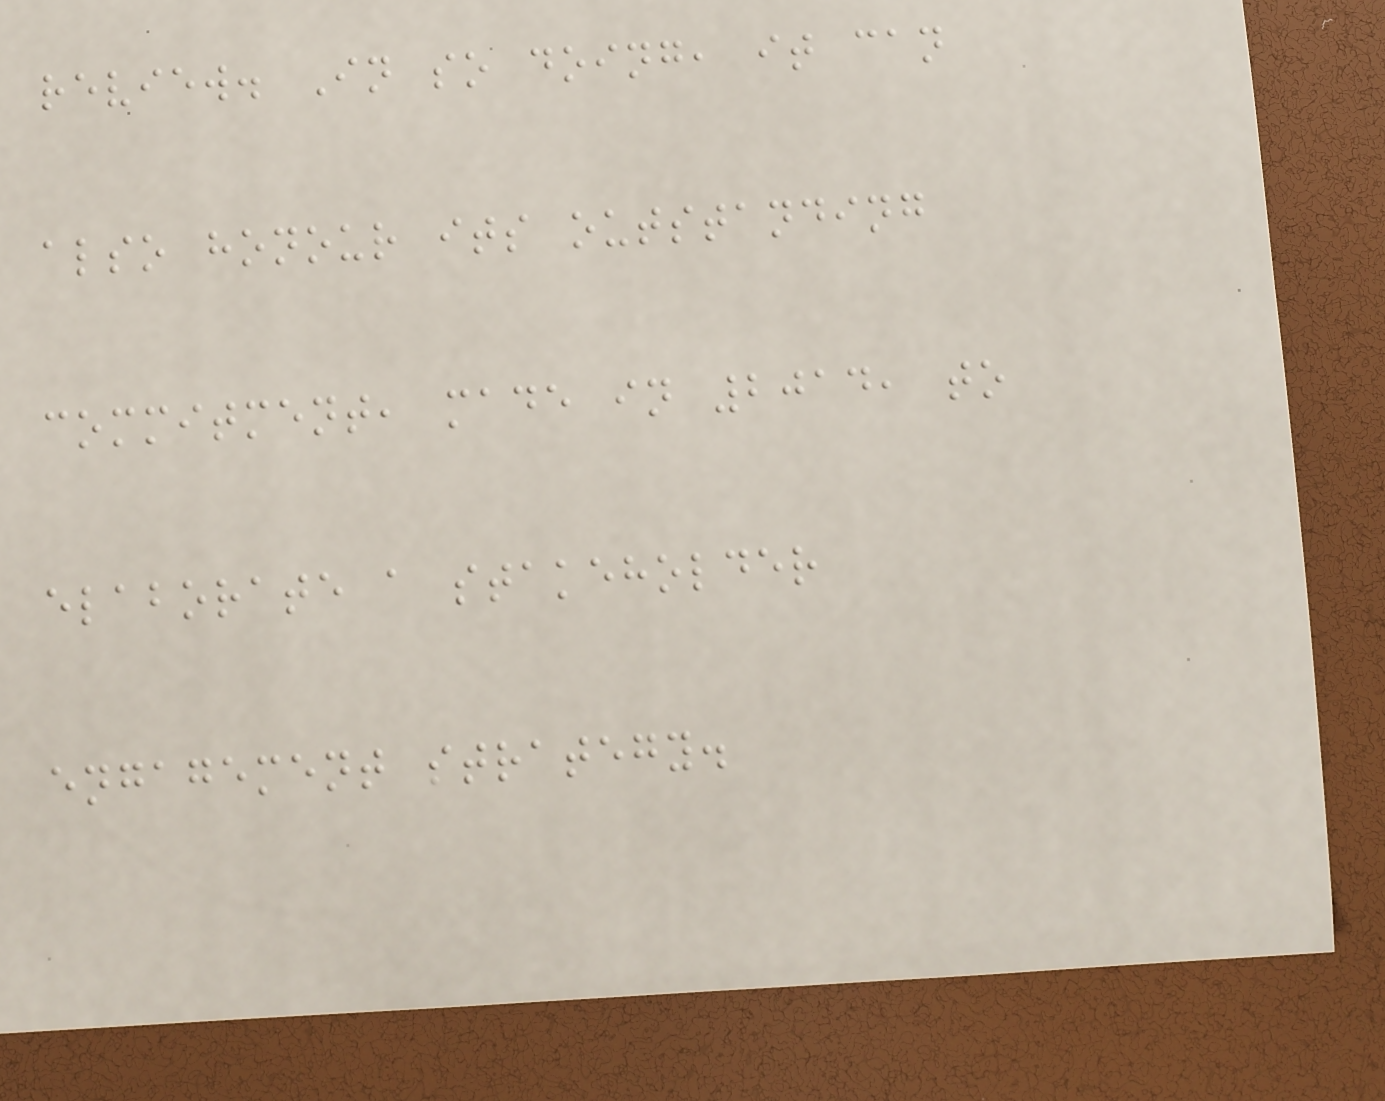review. In so doing, it can
also honour its outstanding
commitment, made in 2014, to
elaborate a stakeholder
engagement strategy.
